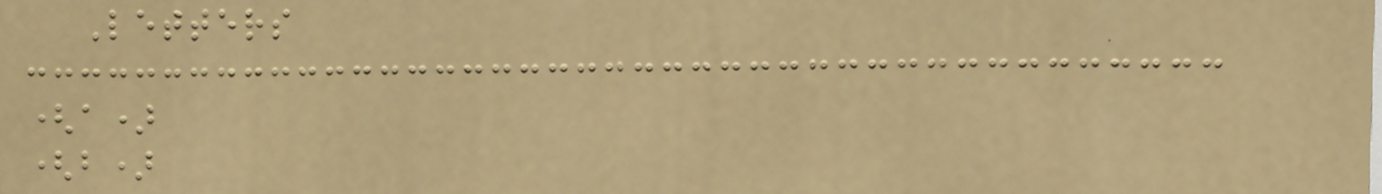Letters
(a)
(b)
